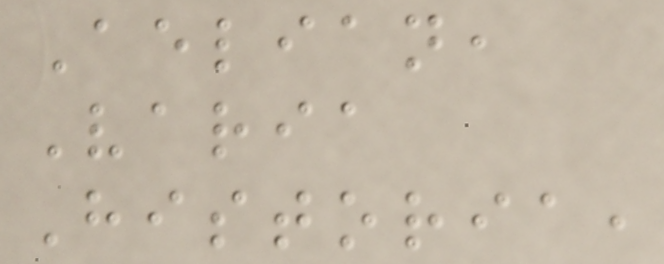Aelian,
Varia
Historia,
